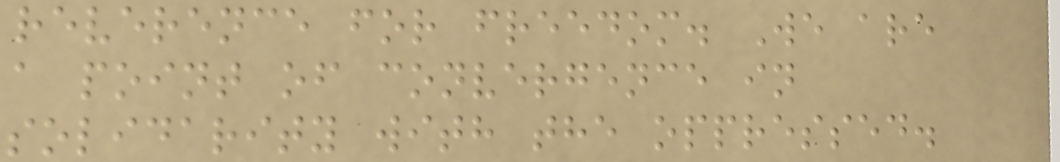reverence for freedom. We are
a point of convergence in
solidarity with the oppressed.
